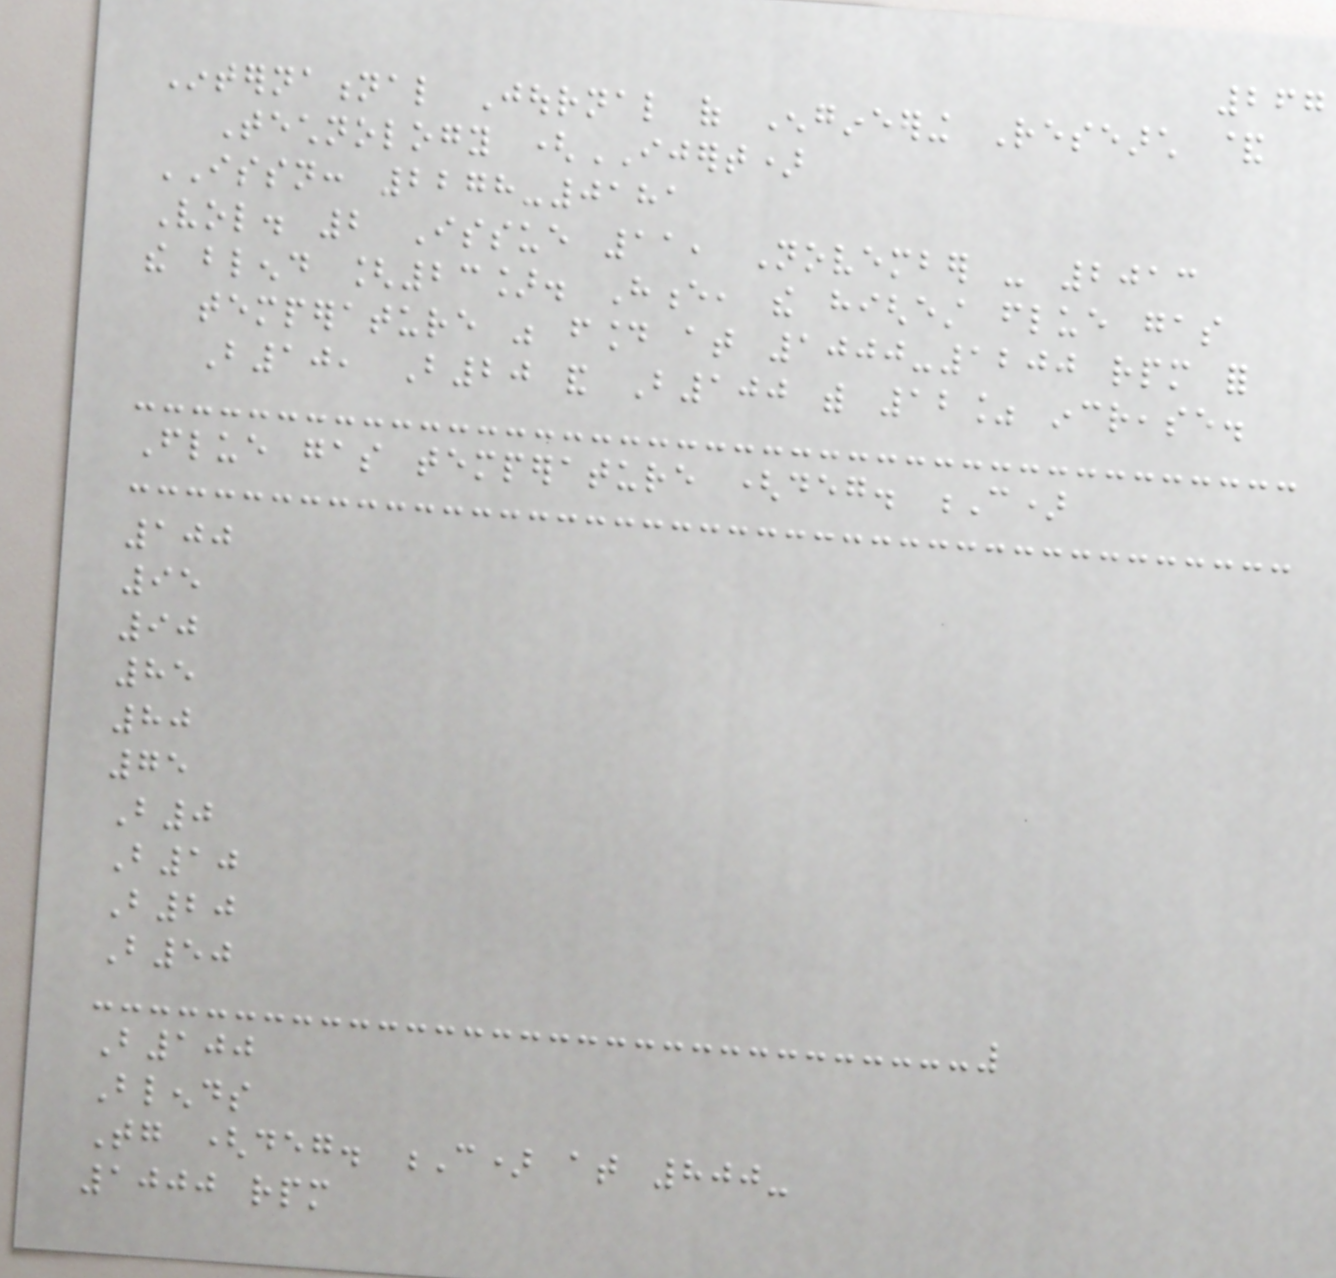267
International Journal of Engineering Research &
Technology (IJERT)
ISSN: 2278-0181
Vol. 2 Issue 11, November - 2013
the blend [23]. Hence, the highest flue gas
temperature was found at 1000-1200 rpm for
B10, B20 and B100 with 12% increase.
Flue gas temperature (deg. C)
100
95
90
85
80
75
B0
B10
B20
B50
B100
Blends
Tg (deg. C) at 800-
1000 rpm
